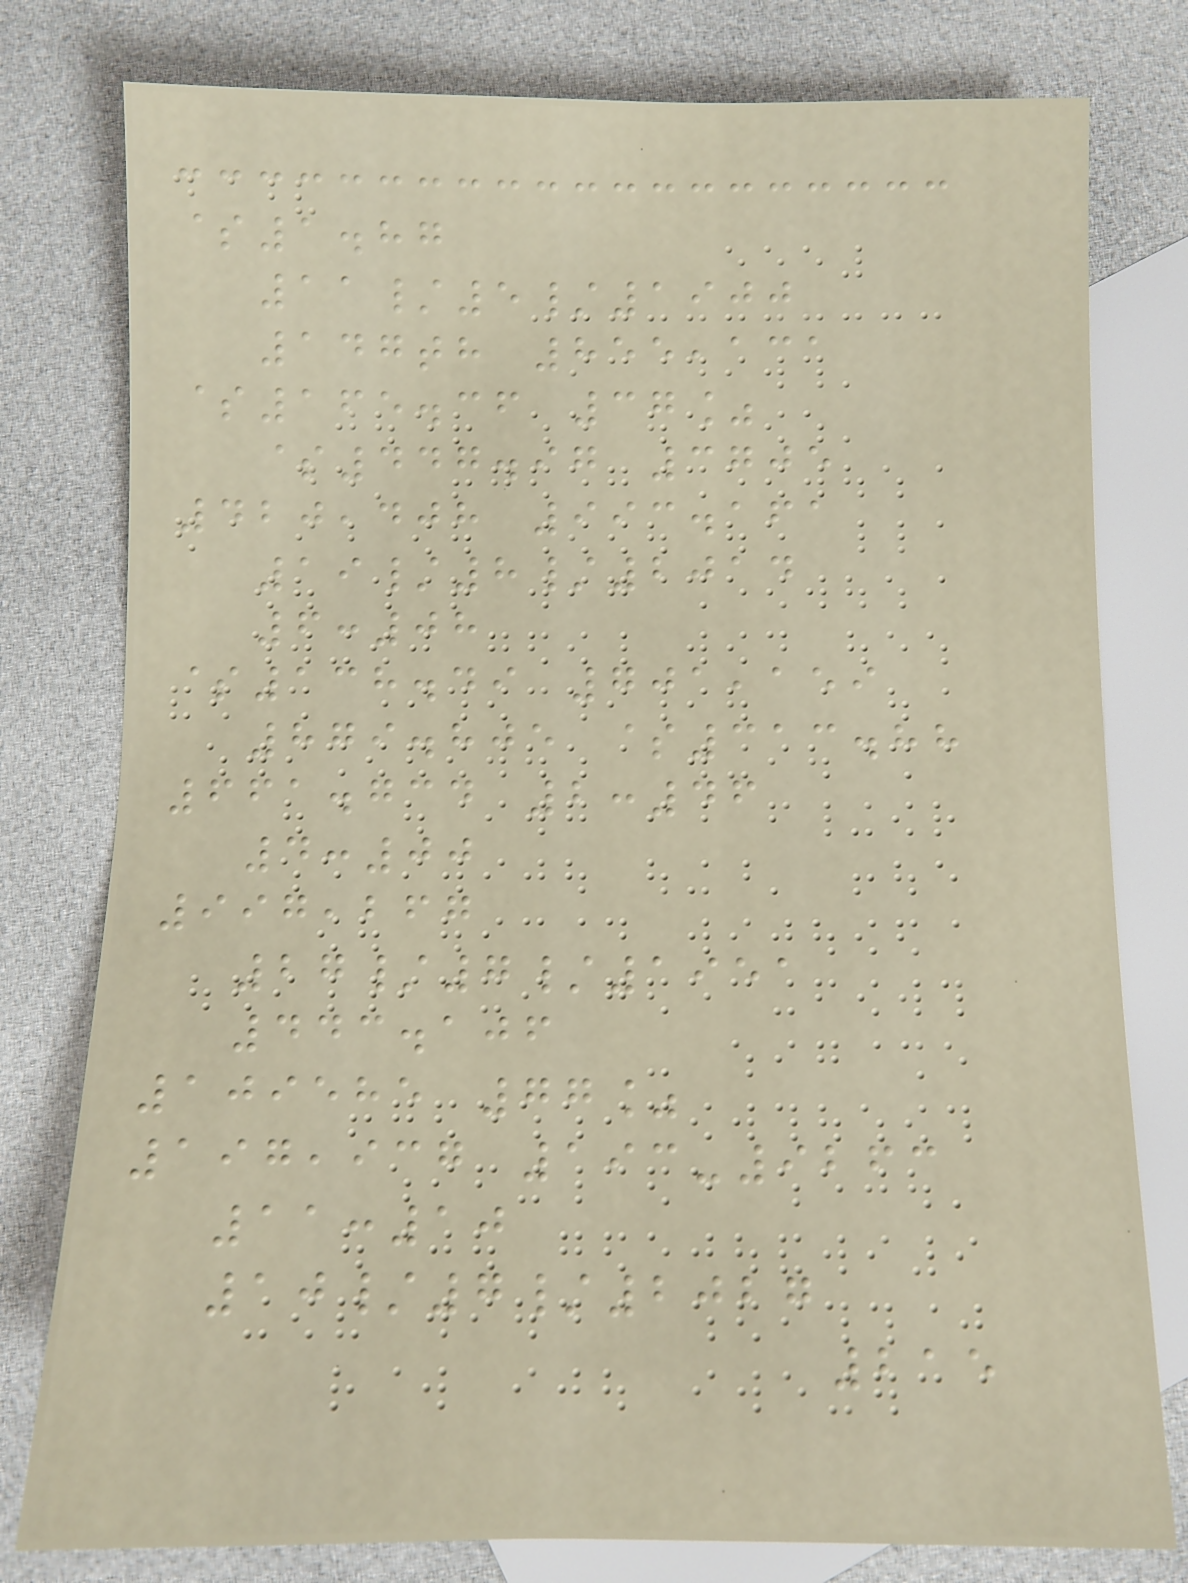$1.87
11/5/1900
147th 855,131
$165.36 37%
$447.97 3705
420,408 993.161
19/8/2014
6:08
$138.49 701,159
879.805 $313.88
661.734 2:46
4:00
997,267
27/7/1951
443.106
109585 77%
197,937 193-9263
11:10
10/7/2027
215
